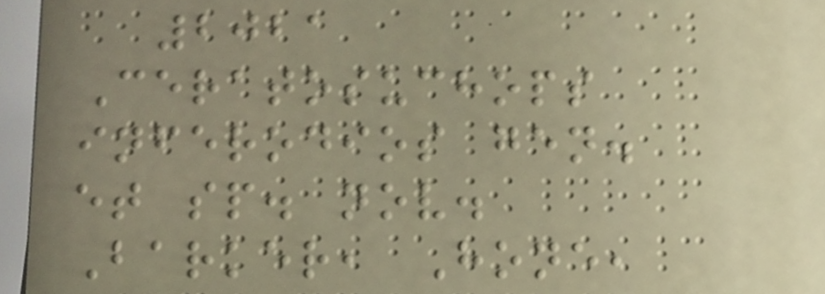2021
Ceratosuchops
inferodios gen.
et sp. nov.
Barker, Hone,
